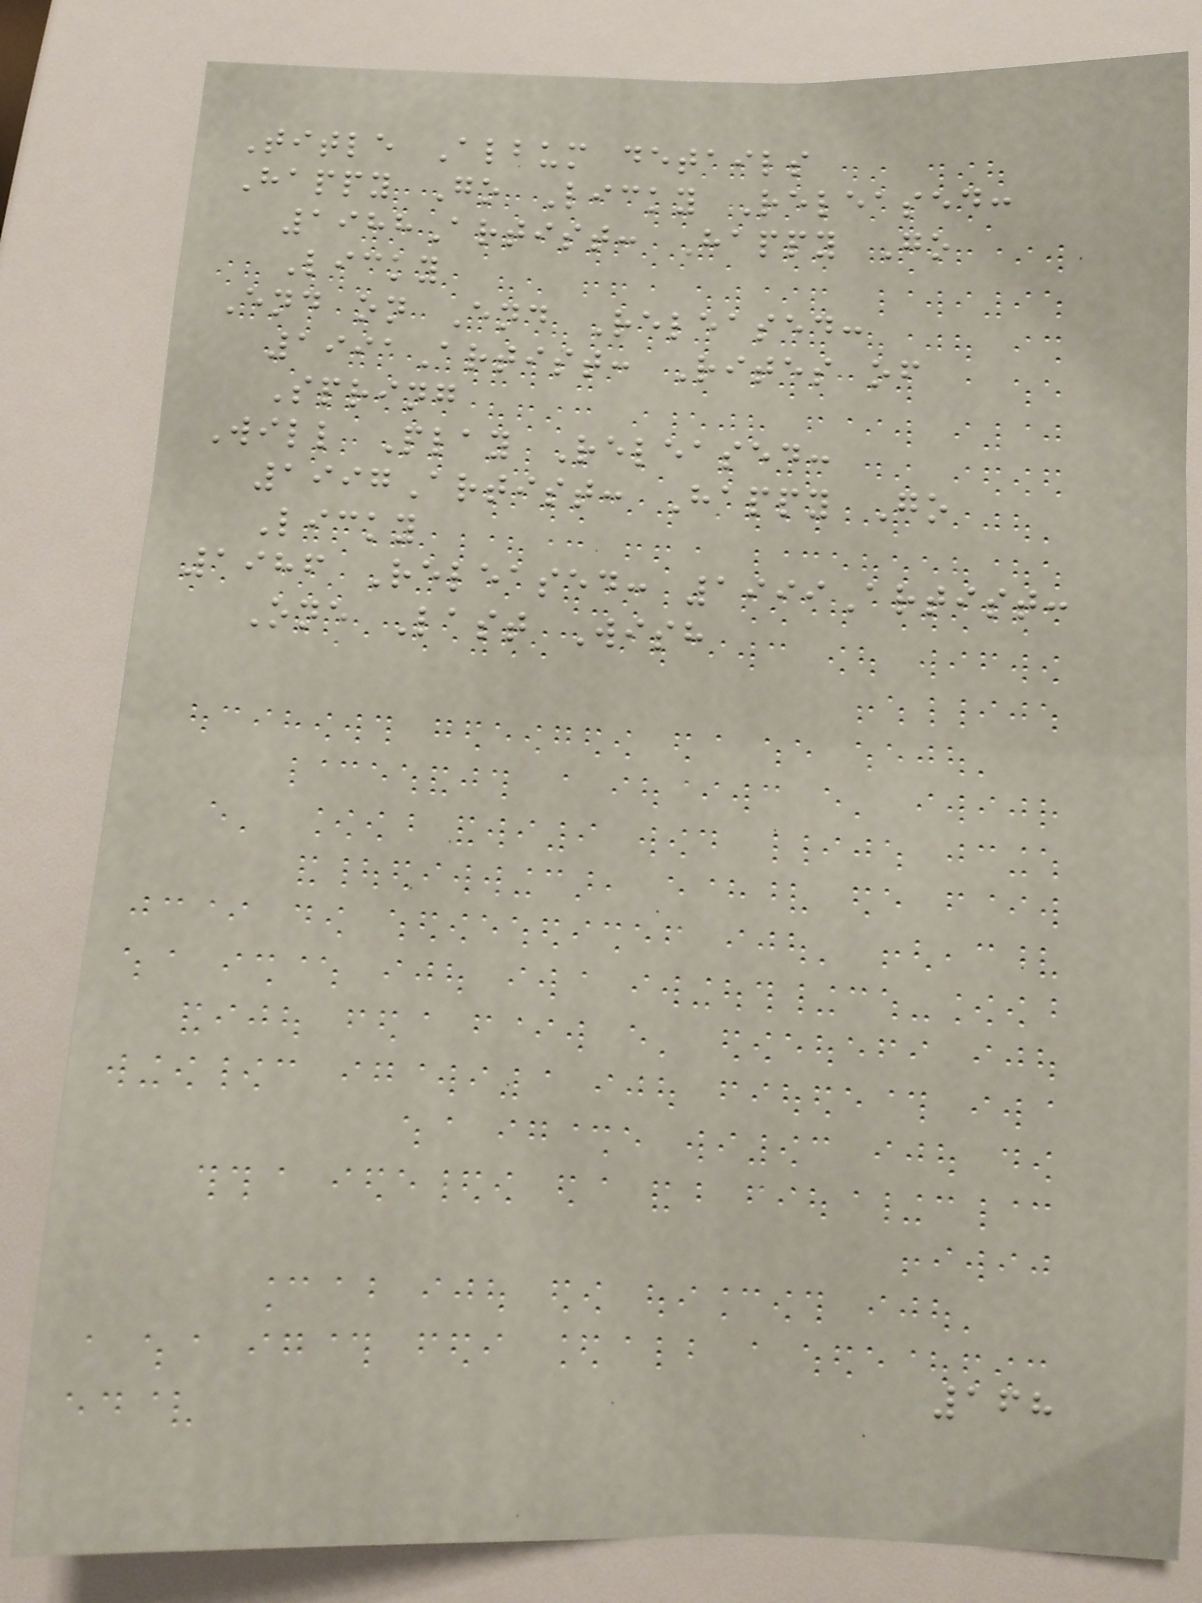Title Album details
Happy Go Licky Released:
1988Artist: Happy Go
Licky
End on End Released:
1991Artist: Rites of
Spring
Will Play Released:
1997Artist: Happy Go
Licky
1986 Released: 1999Artist:
One Last Wish
168
